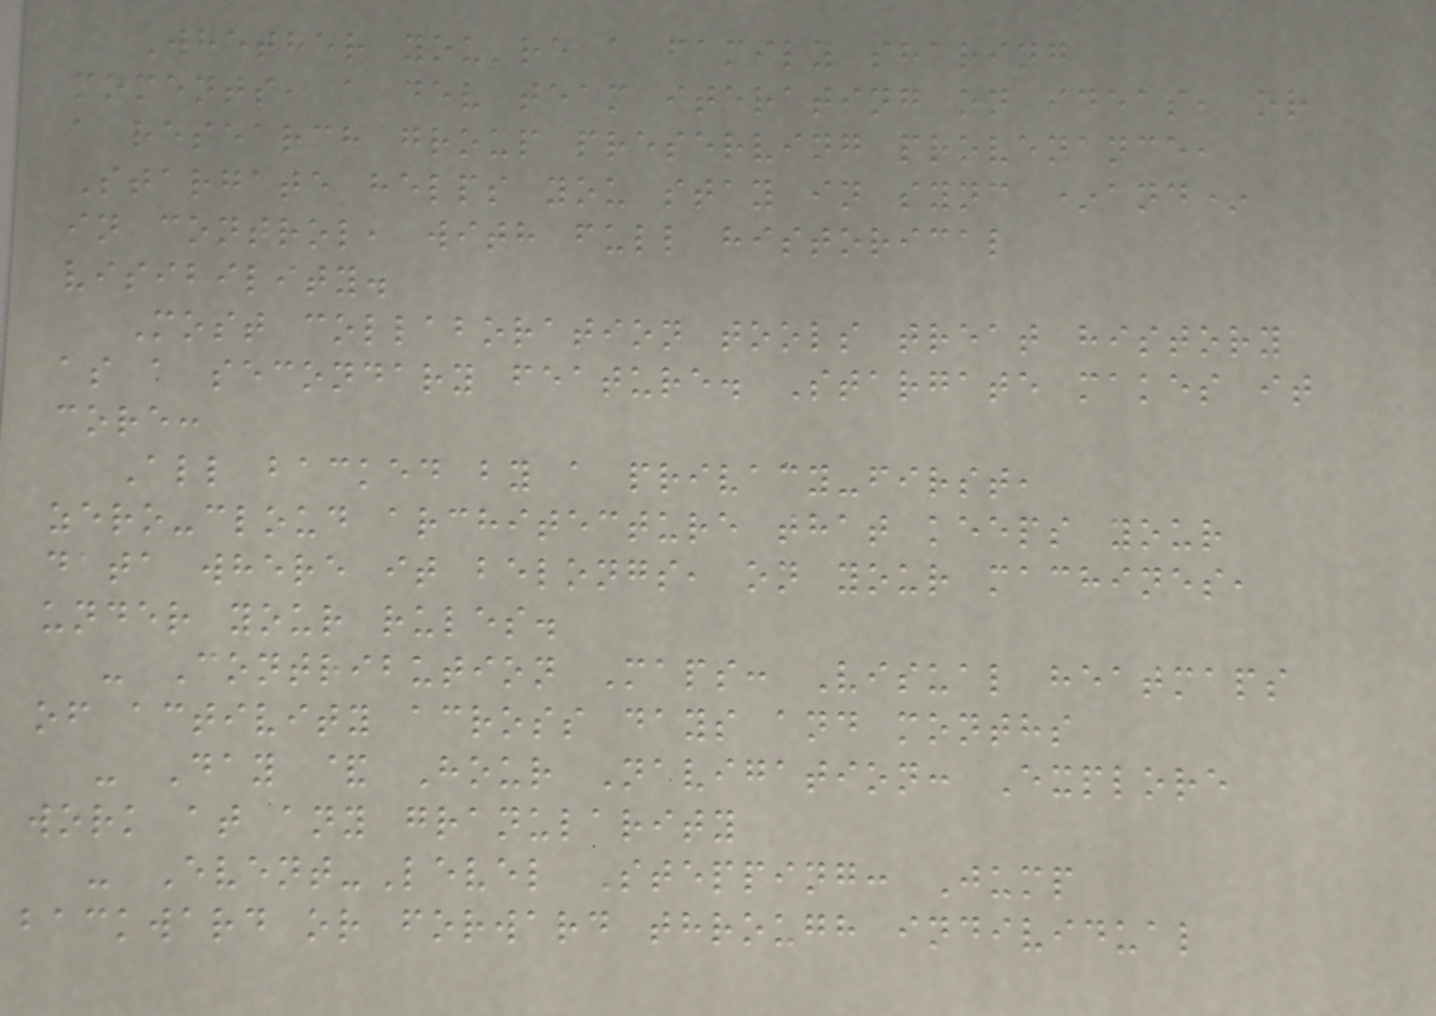Whether you're a family sharing
moments, a dev team iterating on ideas, or
a research group preserving provenance,
Stargate helps you stay in sync *and*
in control, with full historical
visibility.
Most collaboration tools treat history
as a secondary feature. Stargate makes it
core:
All backed by a privacy-first,
zero-cloud architecture that keeps your
data where it belongs, on your machines,
under your rules.
- Contribution Maps: Visual heatmaps
of activity across days and months
- Day & Hour Navigation: Explore
work at any granularity
- Event-Level Stepping: Jump
backward or forward through individual
